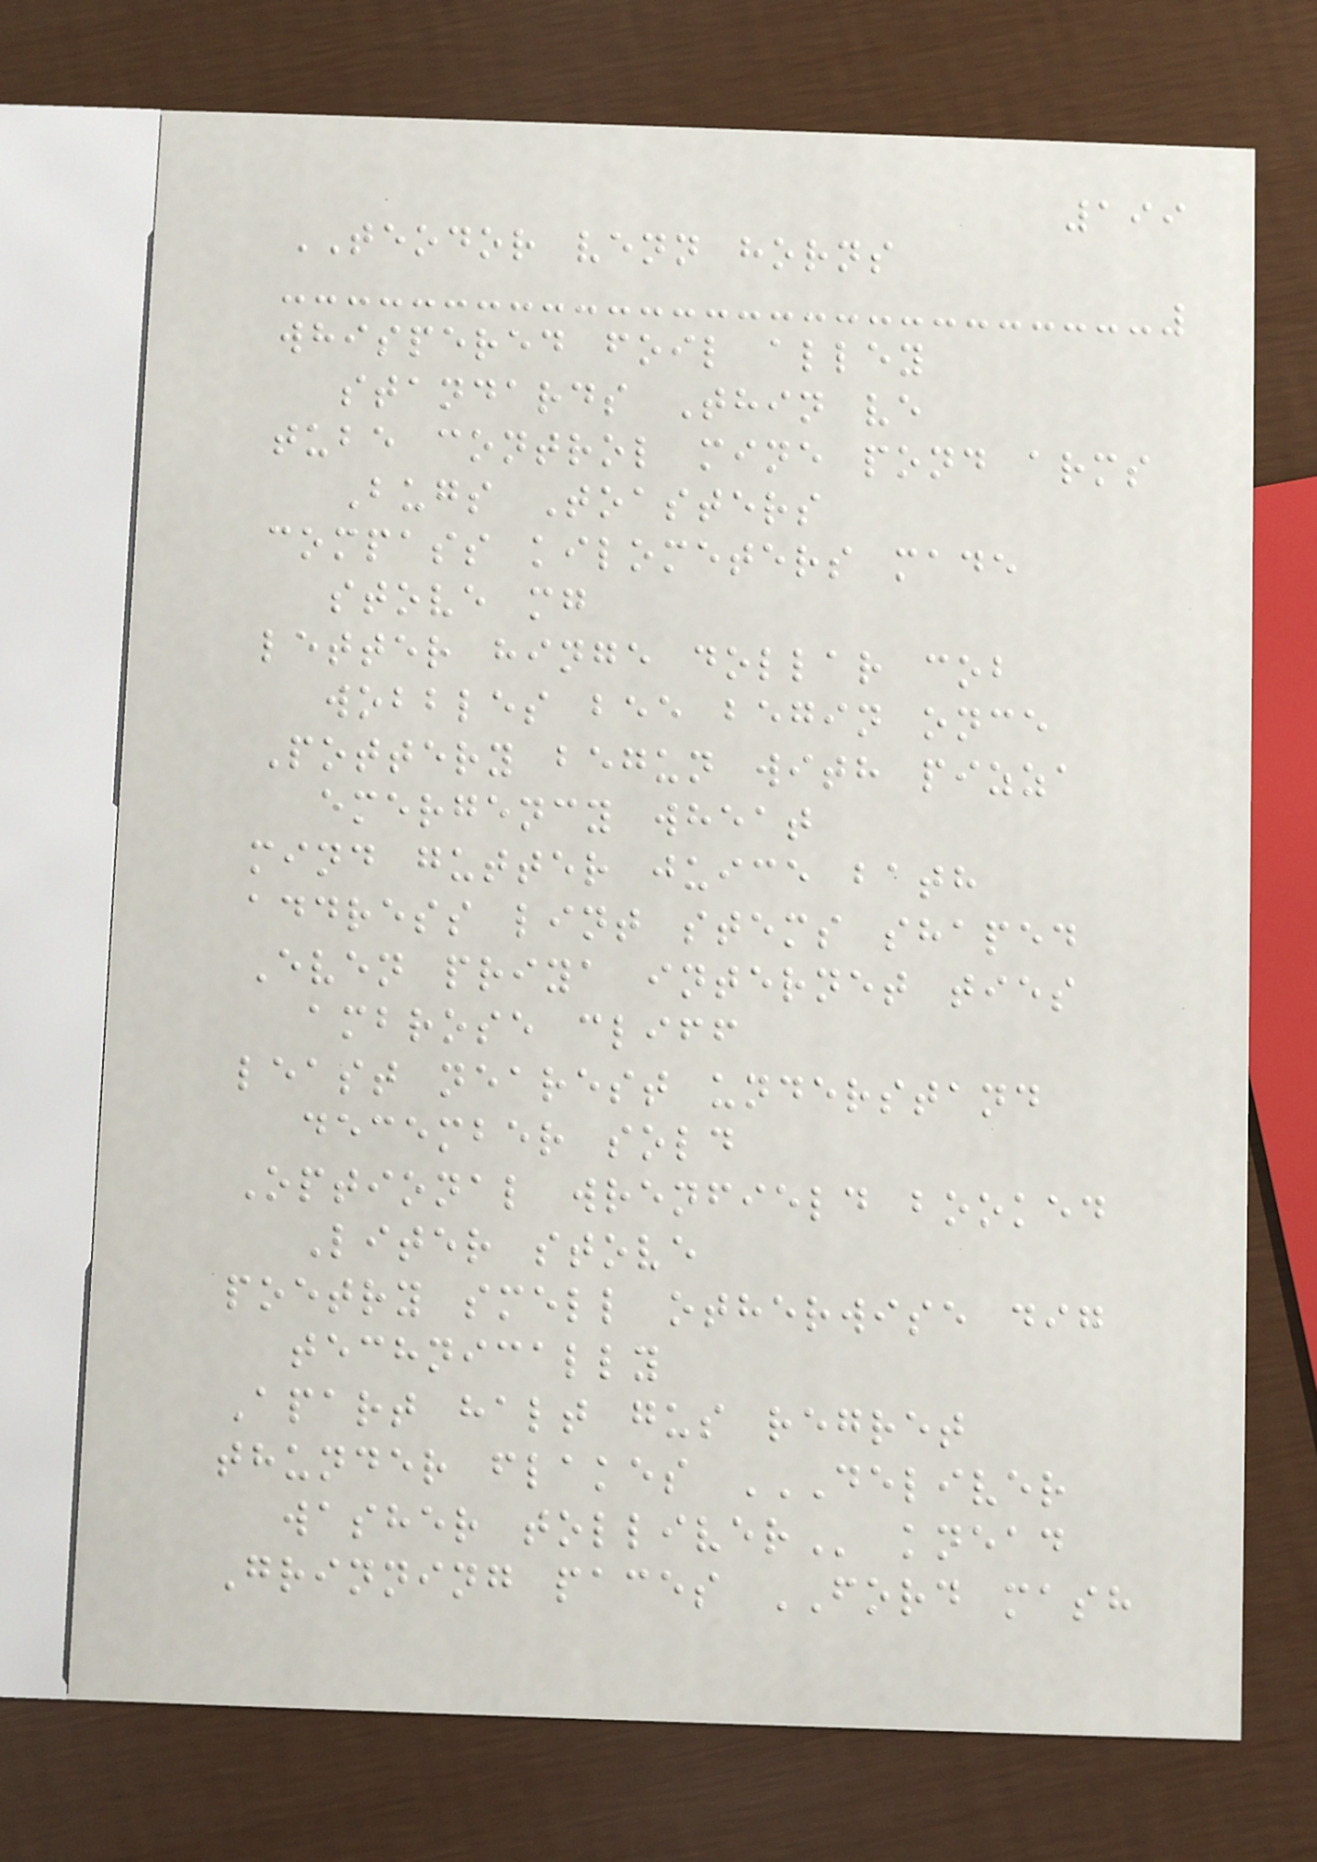199
TEODOR venn horns
whispered foil alley
standards Thin ve
tube control mine pond arms
Bugs Toasters
compass kilometers made
stove mg
letter hinge dollar cob
wobbles bee begin once
Pottery begun with pizza
emergency wheat
mind gutter juice bath
address lint stems shaped
Even priya internet ties
ambrose cliff
least nearest understand
december sold
Optional wrenfield booked
Liter stove
poetry smell otherwise dig
technically
Apart halt gus regret
thunder flakes DELIVER
WASHER TOLLIVER knead
Grinning paces FORD mash
